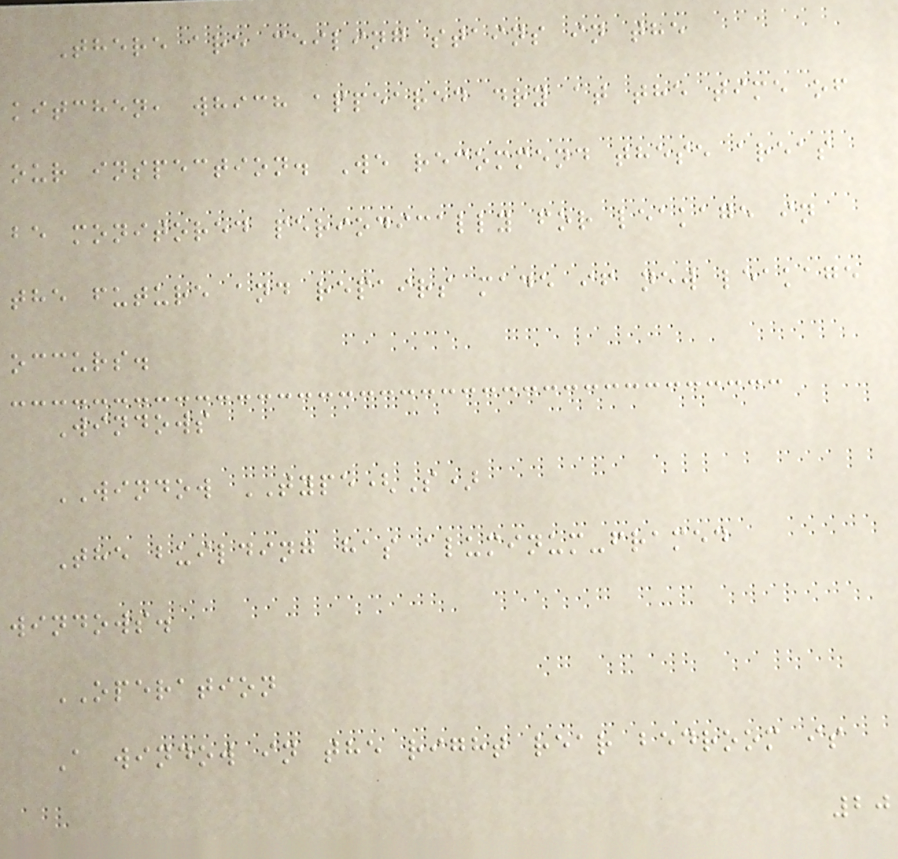There are ceiling stains in the
kitchen, which appeared dry at the time of
our inspection. We recommend these areas
be monitored periodically for leakage in
the future and repairs made if new leakage
occurs.
Windows
WINDOW TYPE(S)
The building has aluminum-framed
windows.
OPERATION
A window in the right rear bedroom is
20
